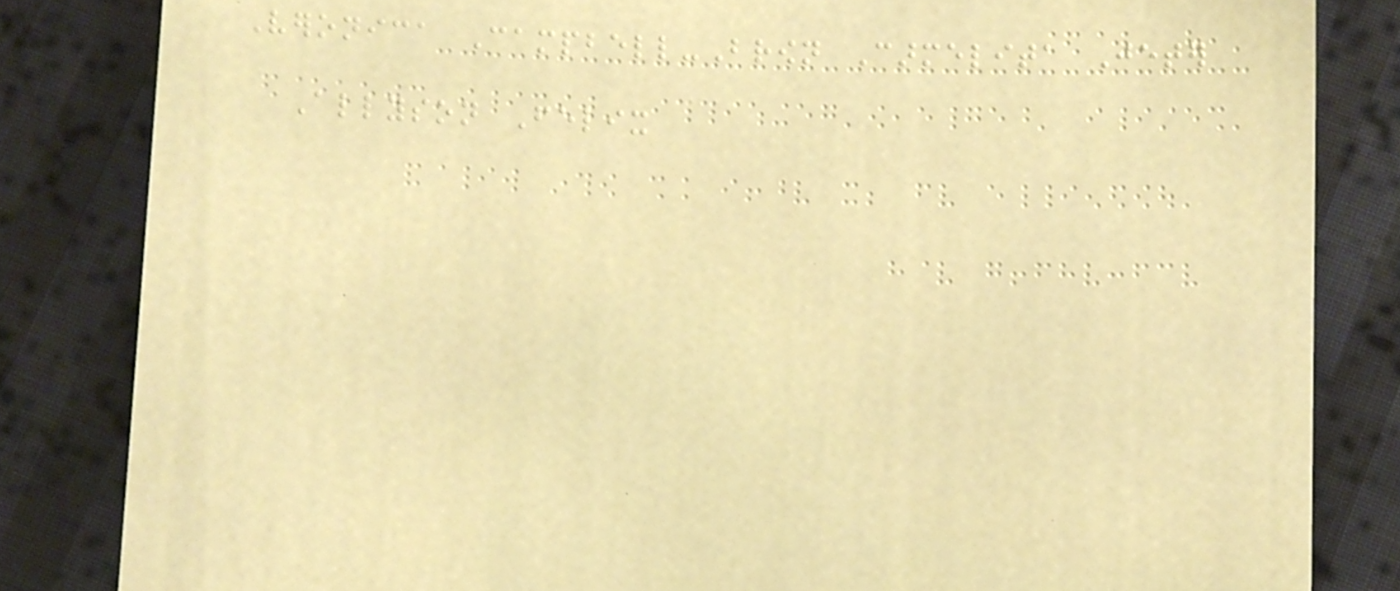Veronica Campbell-Brown Carmelita Jeter
Allyson Felix
